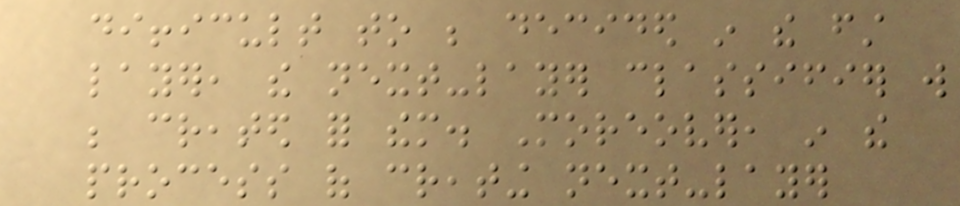difficult to be decided in the first
layer, the next-layer classifier will
be created for them. Moreover, in the
process of creating next-layer
